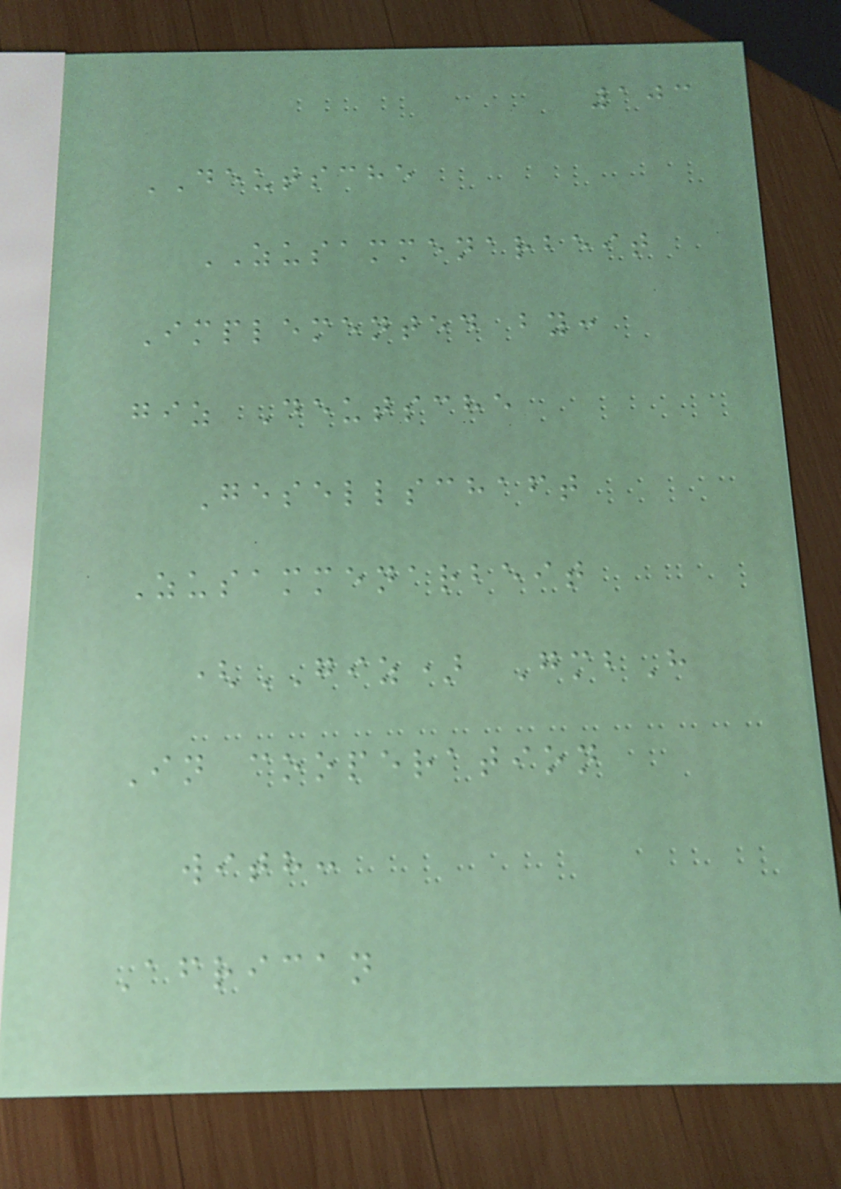103
DEUTSCHE
ZUSAMMENARBEIT
Implemented by:
giz Deutsche
Gesellschaft
Zusammenarbeit
(GIZ) GmbH
In cooperation
with:
African
